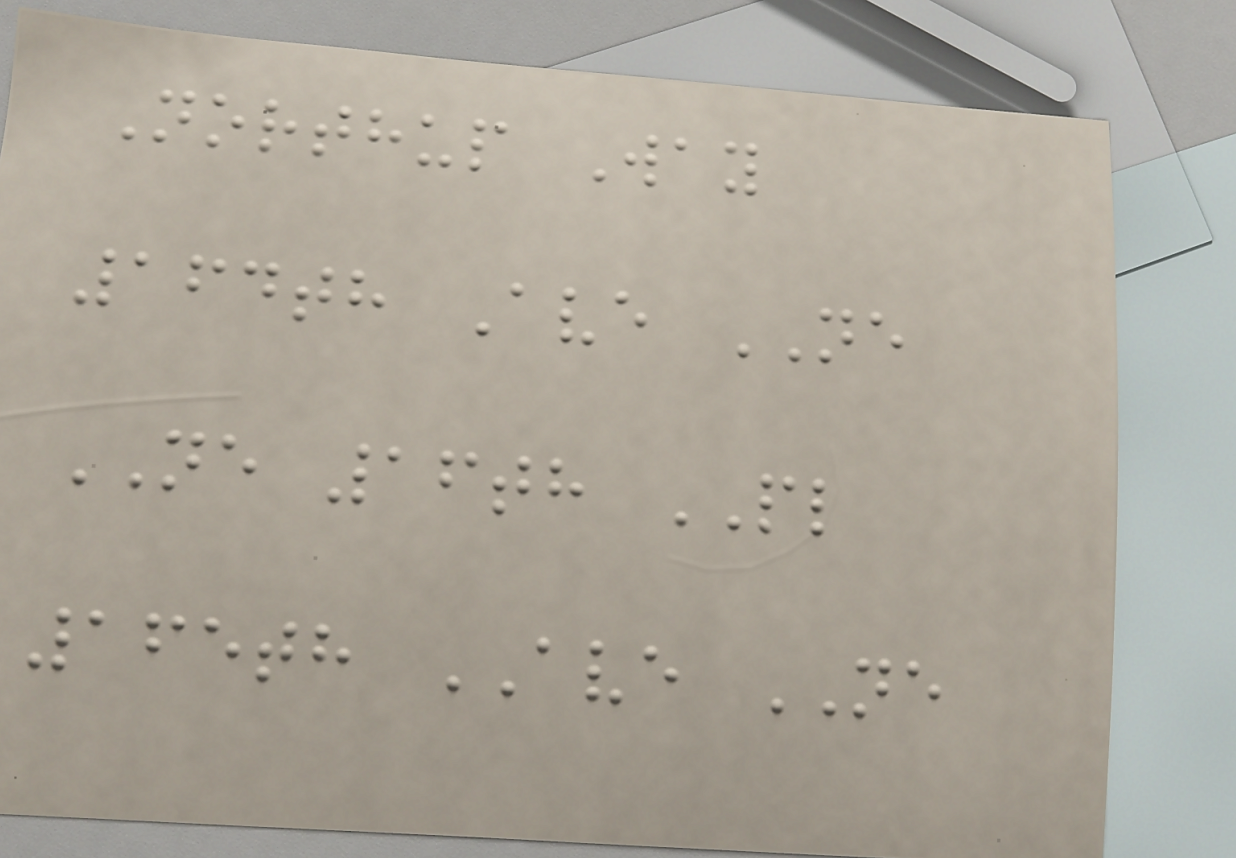Northup Way
164th Ave NE
NE 16th PL
165th AVE NE
